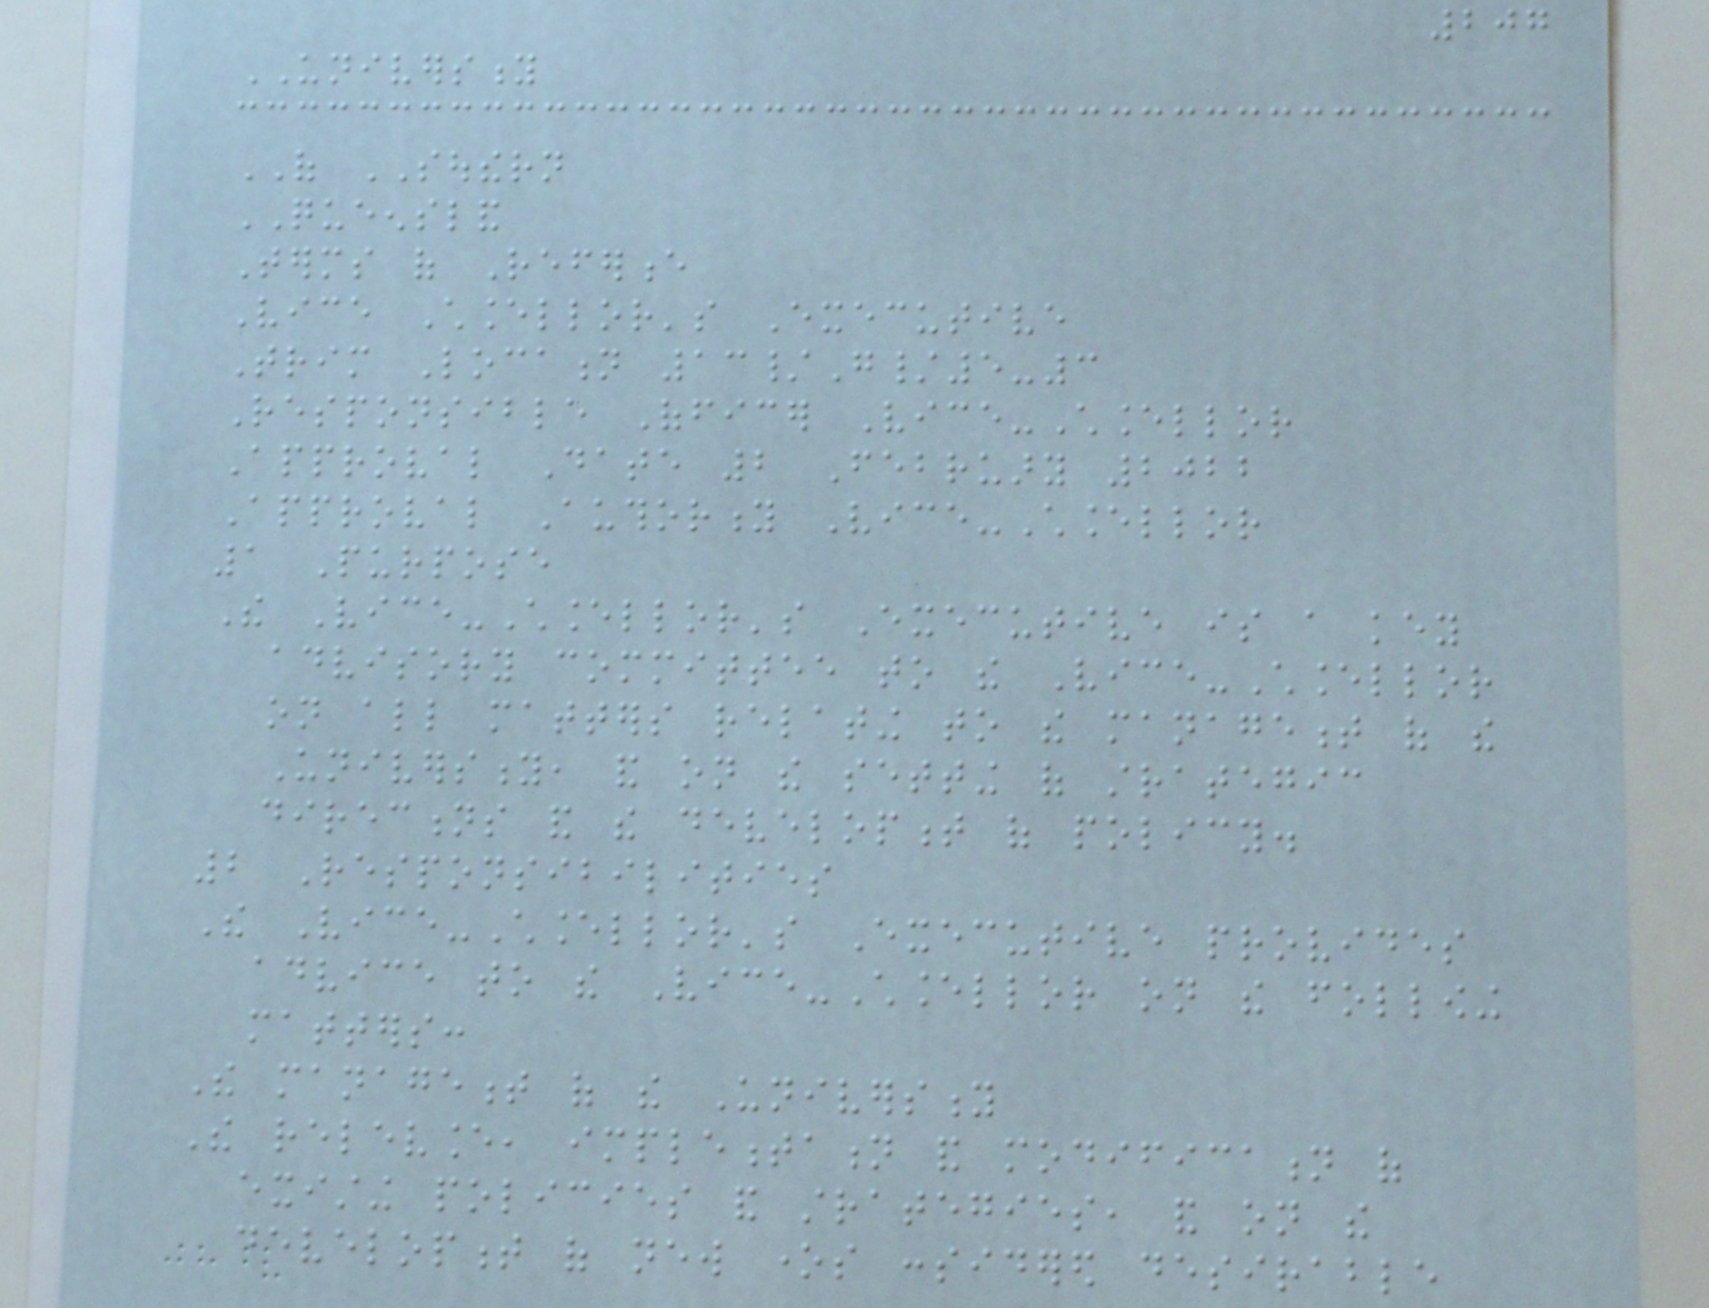207
UNIVERSITY
OF SOUTHERN
QUEENSLAND
Terms of Reference
Vice Chancellor's Executive
Trim Location 13/G/5-3
Responsible Officer Vice-Chancellor
Approval Date 2 February 2022
Approval Authority Vice-Chancellor
1 Purpose
The Vice-Chancellor's Executive is a key
advisory committee to the Vice-Chancellor
on all matters relating to the management of the
University, and on the setting of strategic
directions and the development of policy.
2 Responsibilities
The Vice-Chancellor's Executive provides
advice to the Vice-Chancellor on the following
matters:
The management of the University
The relevance, implementation and modification of
existing policies and strategies, and on the
development of new ones considered desirable
